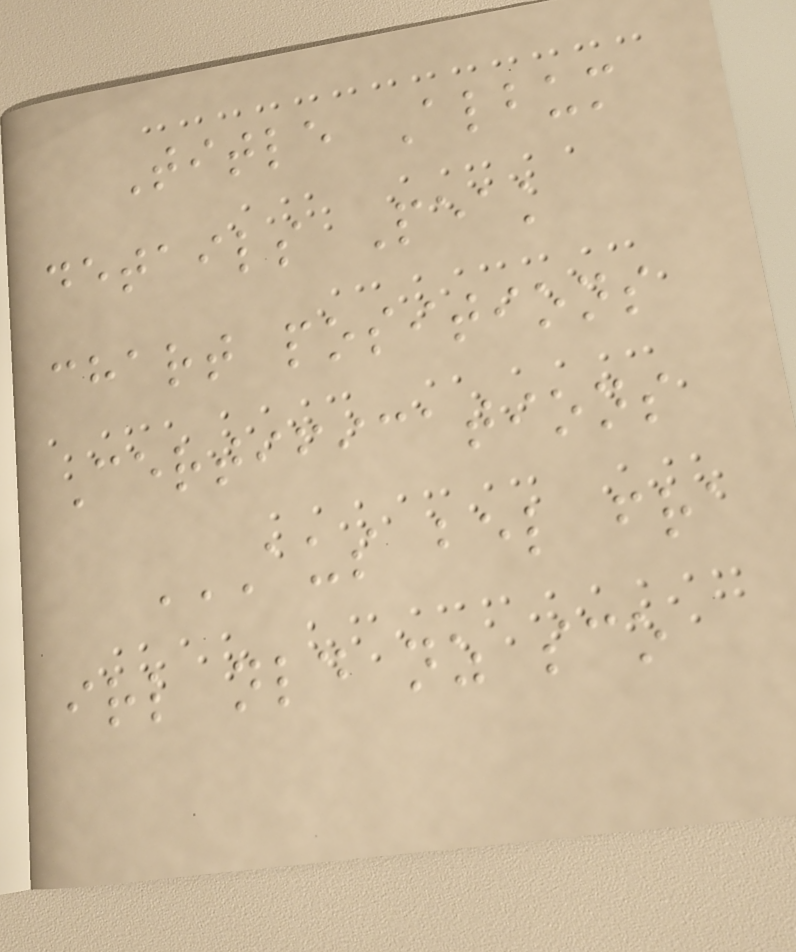Title Album
details Peak
chart positions
Certifications
AUS BEL FRA
IRL NLD NZ SCO
